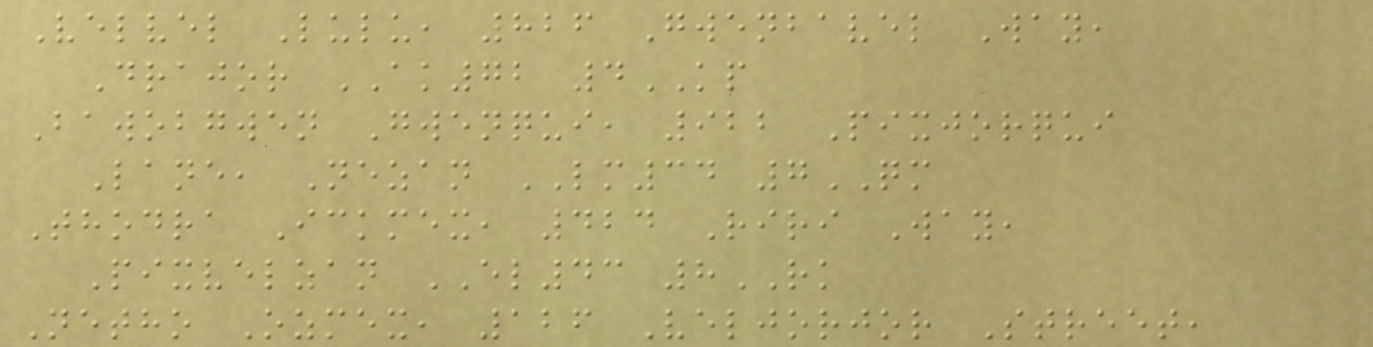Velvel Lulu, 826 Gwenbavel Way,
Drajor AK72 4KP
Bawobgwen Gwenqui, 922 Pixjorqui
Lane, Nezan LM34 7QM
Thodra Ickmex, 424 Riri Way,
Pixvelzan EL43 8RK
Netho Ozmex, 126 Veljorjor Street,
